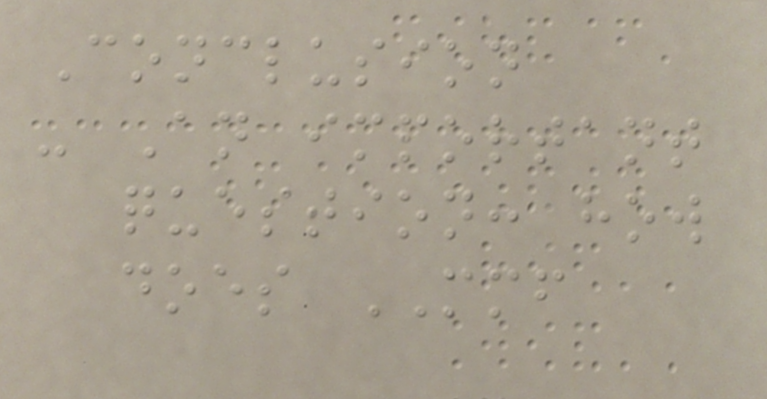Conclusion
- An important
question: how
does MMF
